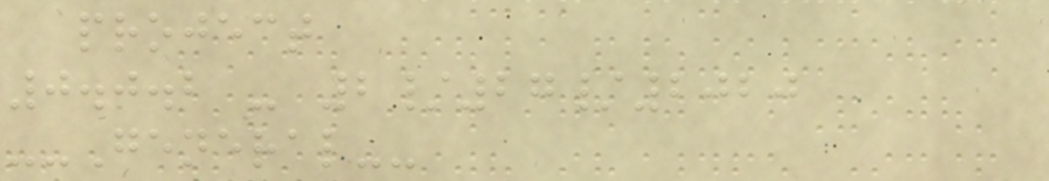project
0.0.2 - 2/27/2020
--General--
